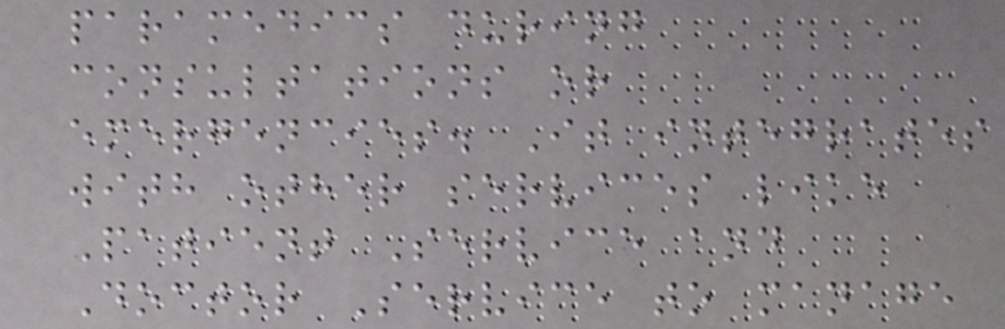paramedics during
consultations or
emergencies. It integrates
with other services like
Patient Service and
Doctor Service to manage
